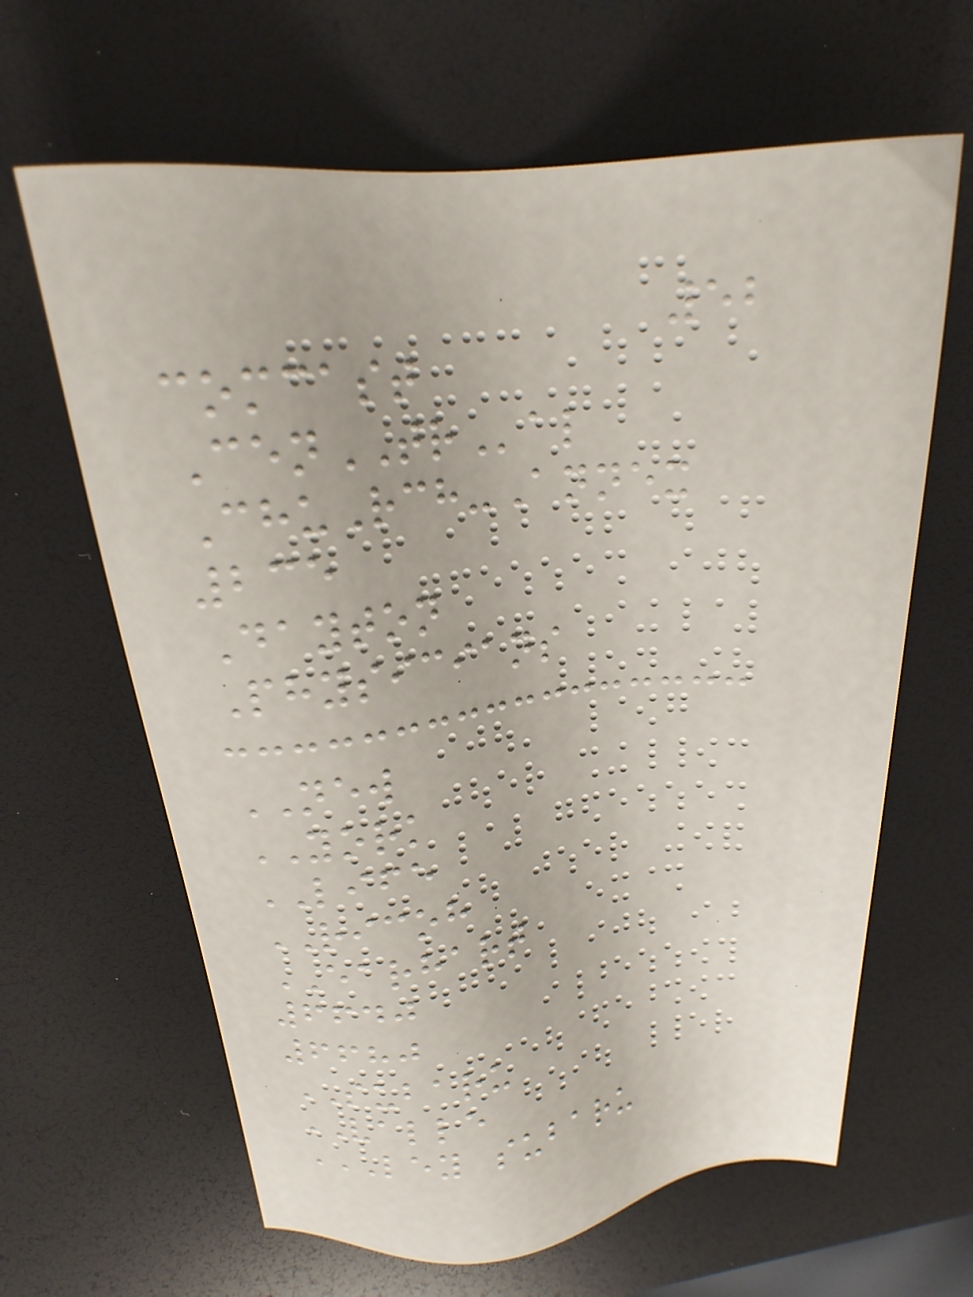52
comcast
CenTRal
ChuRch-Annex
235
Dayton
Physicians
NEW
YORK
LIFE
RICOH
EARHART
6640
6680
SUBARU
VALLE
LEY SUBARU
